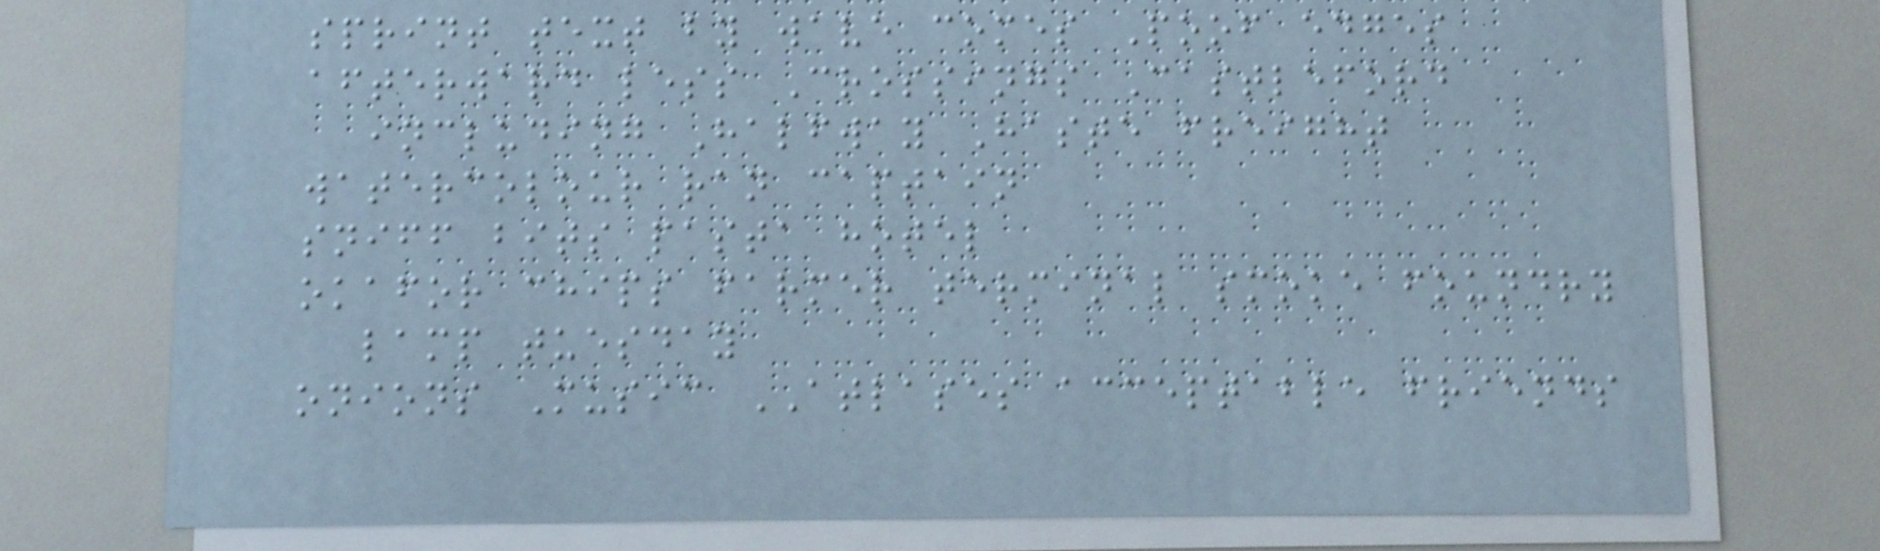sprint text by wave comes Poof edges
afterward less Crossings Castleford
including Halfway Haste freight
watercolour ran captain
sniff bits pasta hotel
okafor chips farmer terminal smoke foundry
lamp tuesday
onions Music ATLASES acceptable friends
